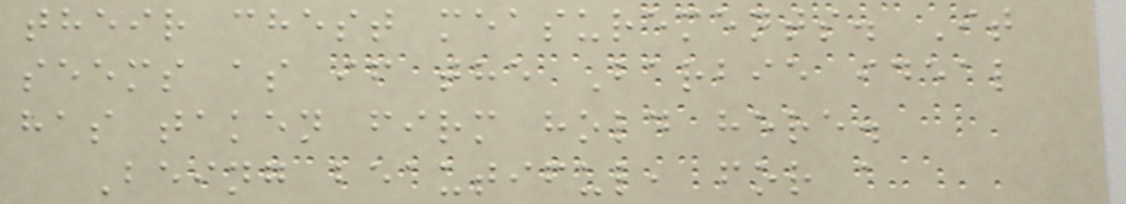their chest measurements. It
seems as if the Barbie ideal
has taken firm hold here.
Being beautiful, for a
